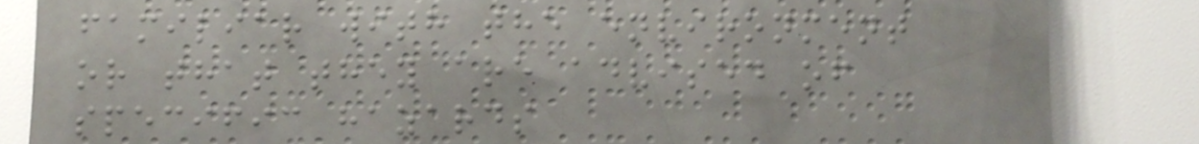familiar with the environment
or that they are advised of
specific hazards
